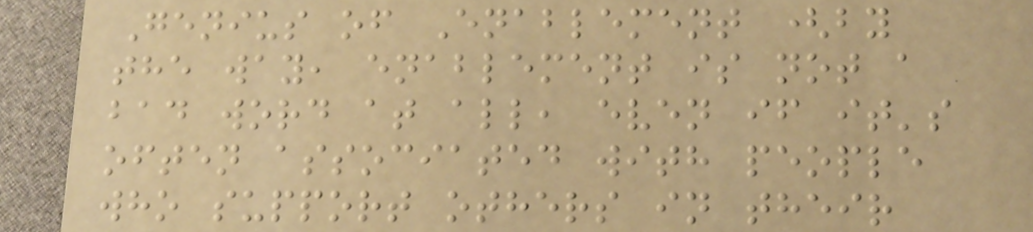Genius of Enablement (by
the way, enablement is not a
bad word at all, even if it's
often associated with people
who support others in their
